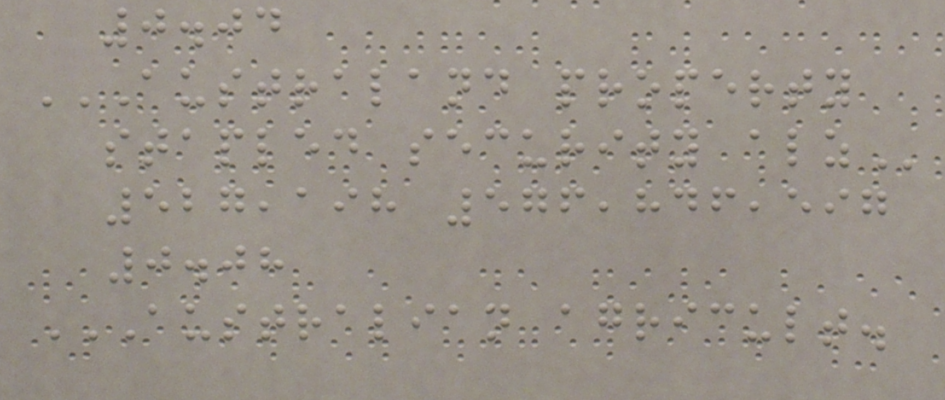0.04
AUSTRALAND PROPERTY
STAPLED SECURITY ALZ
527,198 576,846,597
0.08
AUSTRALIAN AGRICULT.
